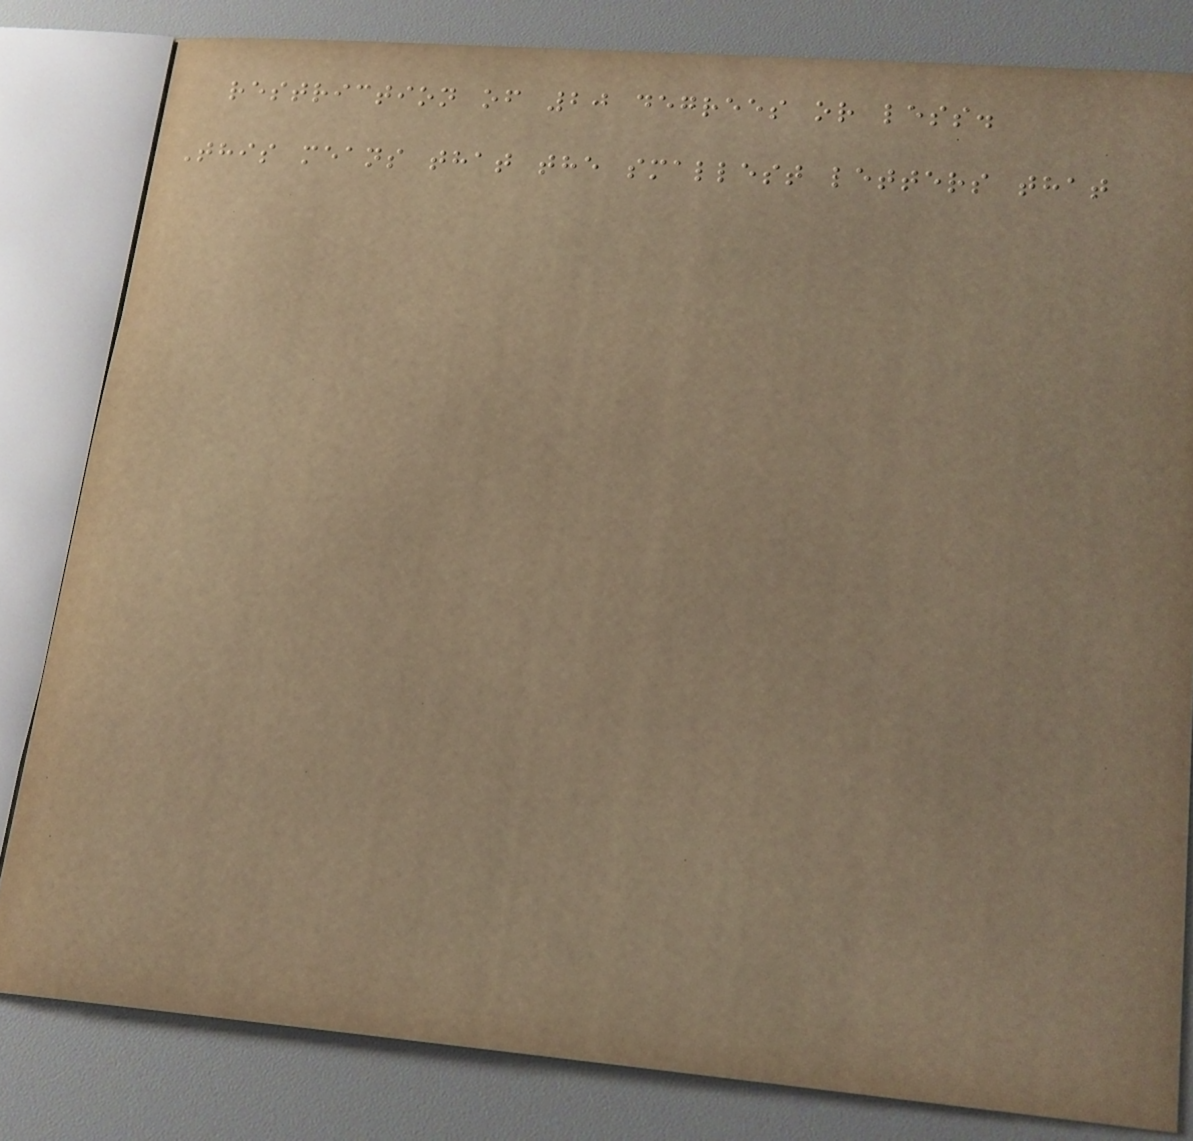restriction of 20 degrees or less.
This means that the smallest letters that
